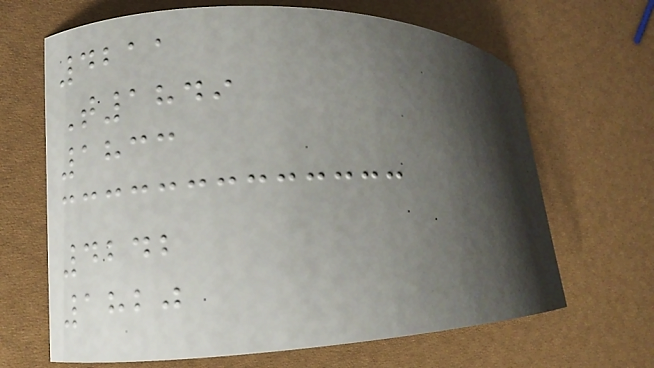4211
T1849
1833
4242
1820
